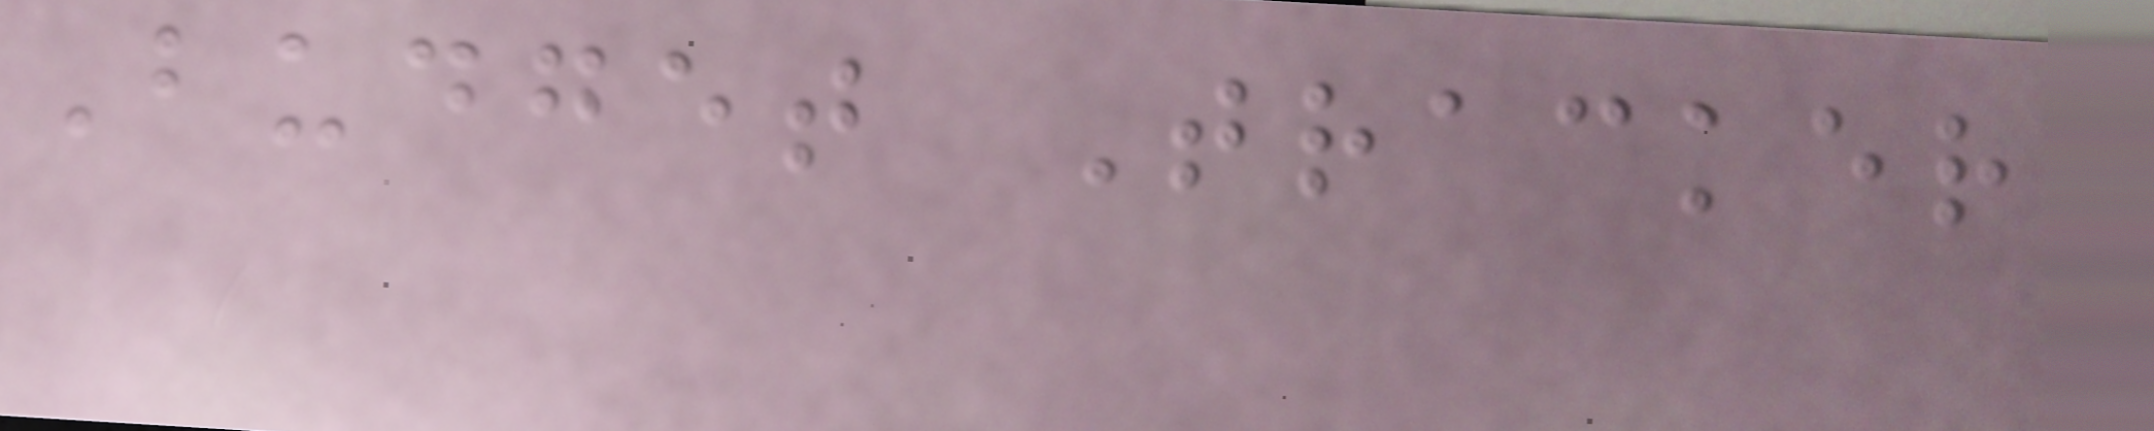Budget Tracker
